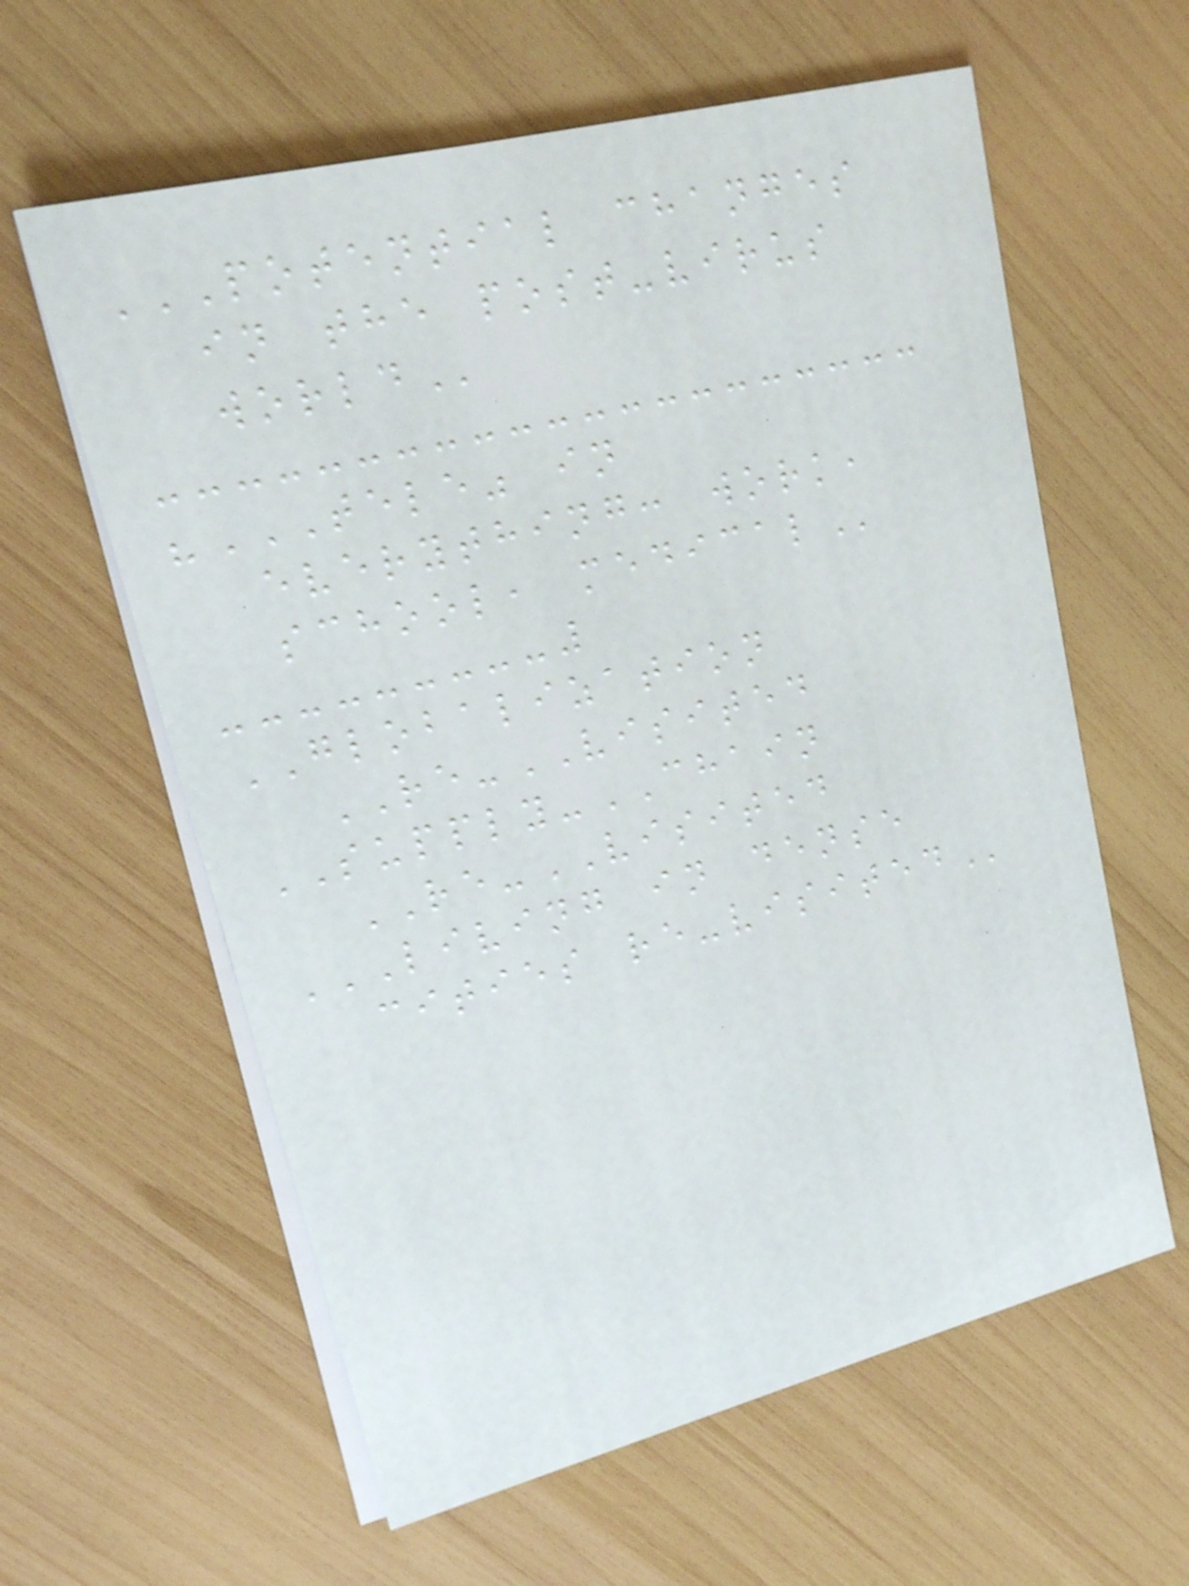POTENTIAL CHANGES
IN THE POST-VIRUS
WORLD
"TELE" IN
EVERYTHING: WORK,
SCHOOL, MEDICAL
GLOBALIZATION
RE-VISITED
SUPPLY-CHAIN
RE-VISITED
LIVING IN DENSE
CITIES RE-VISITED
